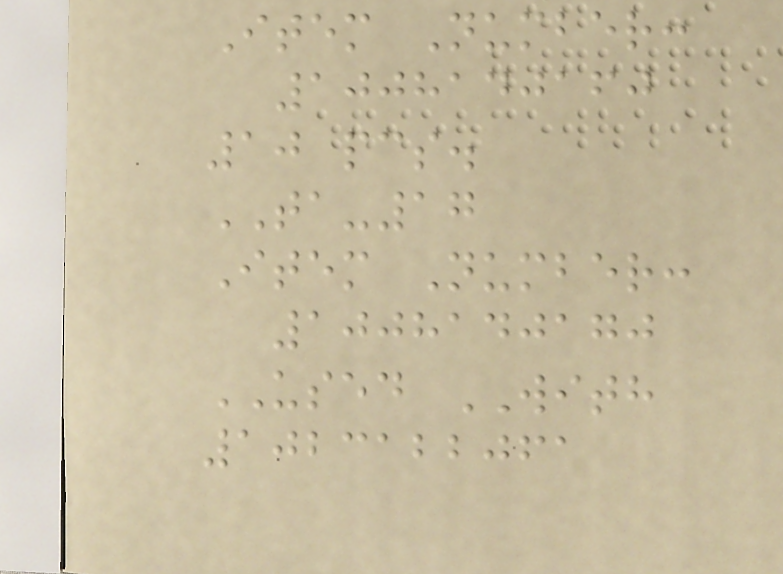Item Number:
1008140160
10 pcs.
TA-17
Item Number:
1008140170
USED WITH
1023122061
